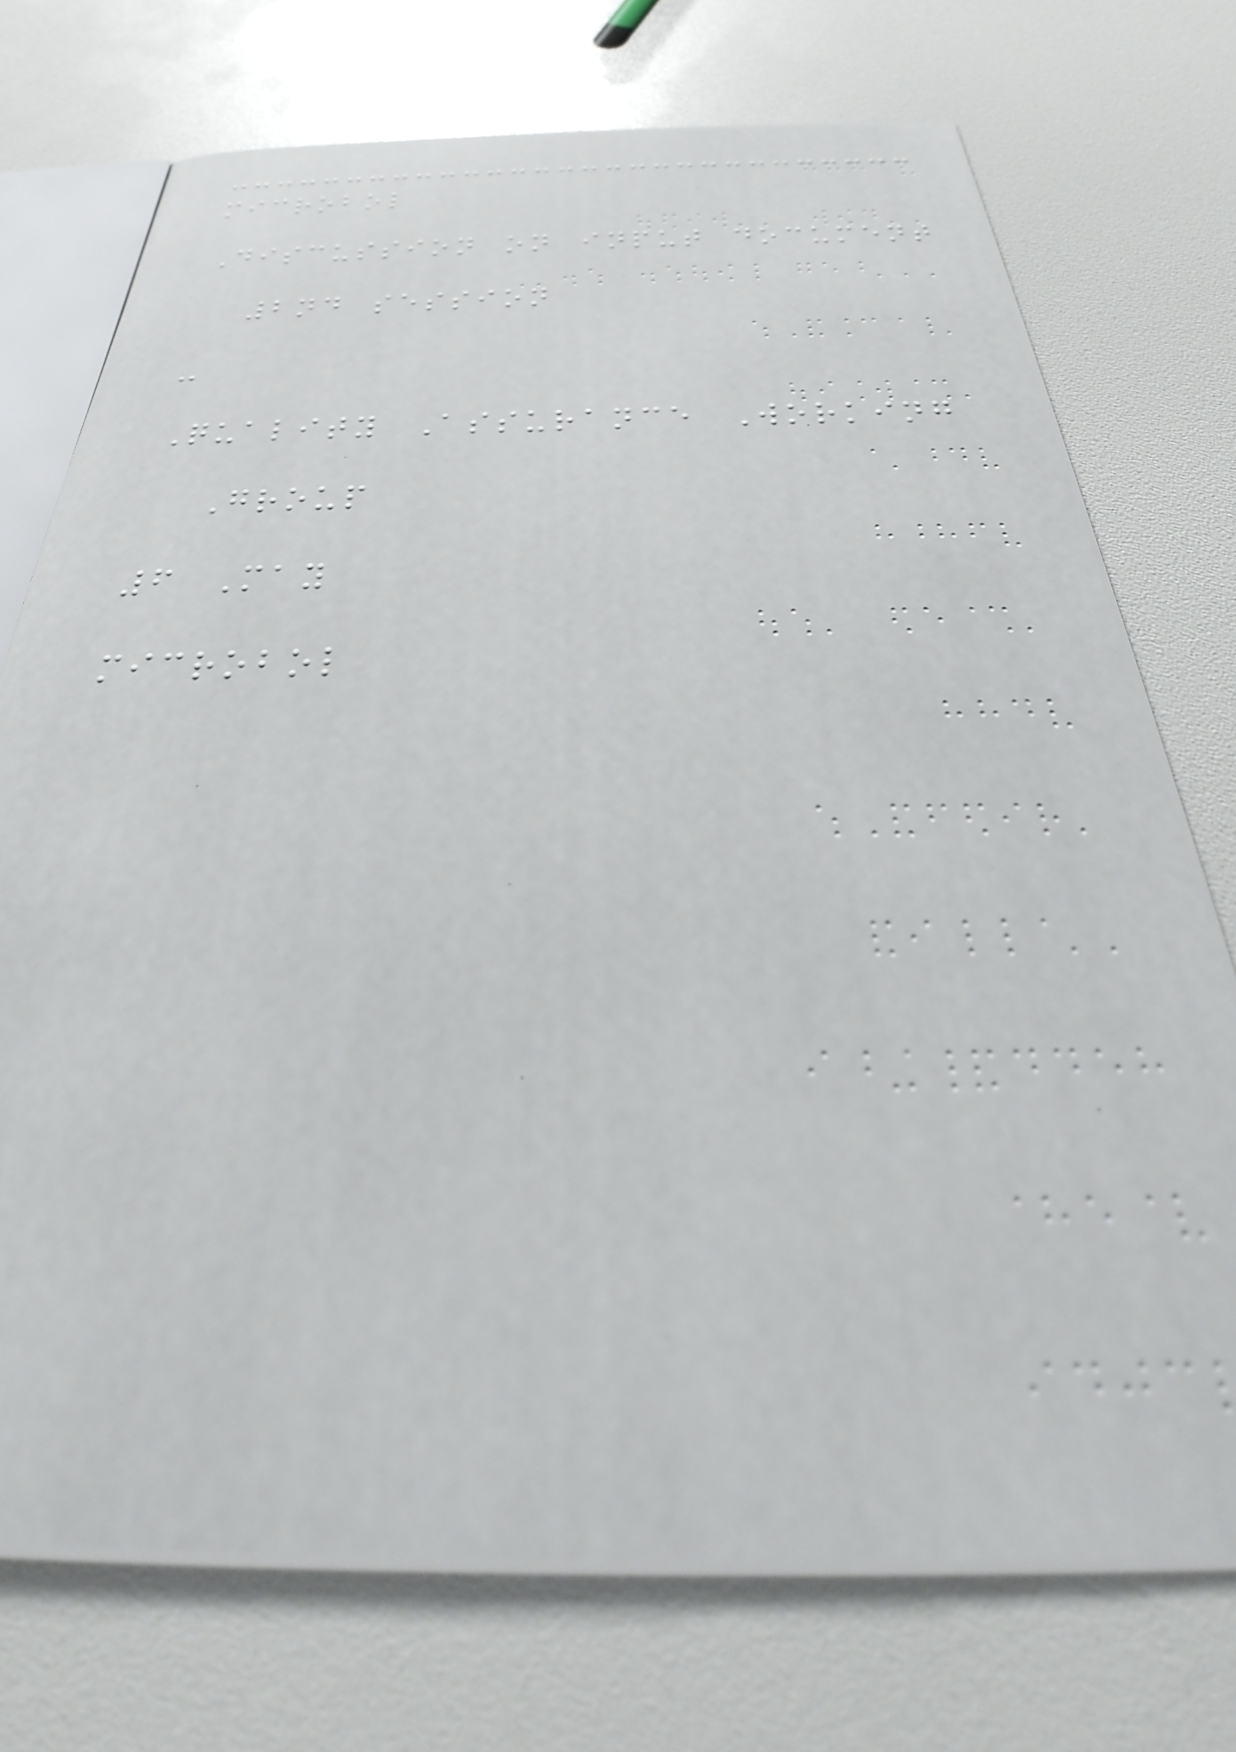microbol
Discussion on input document
2nd session
-
Quality Assurance Working
Group
6 May
microbol
